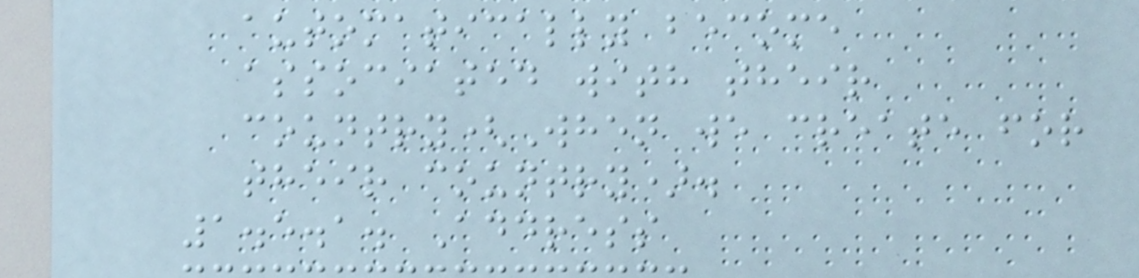automatically become
associated with their
country(When we create for
their country).
1.5.1. Address
